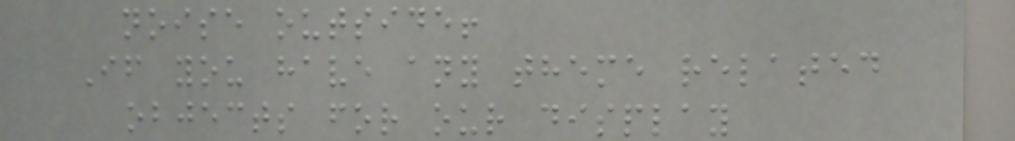noise outside!
If you have any theme related
objects for our display
